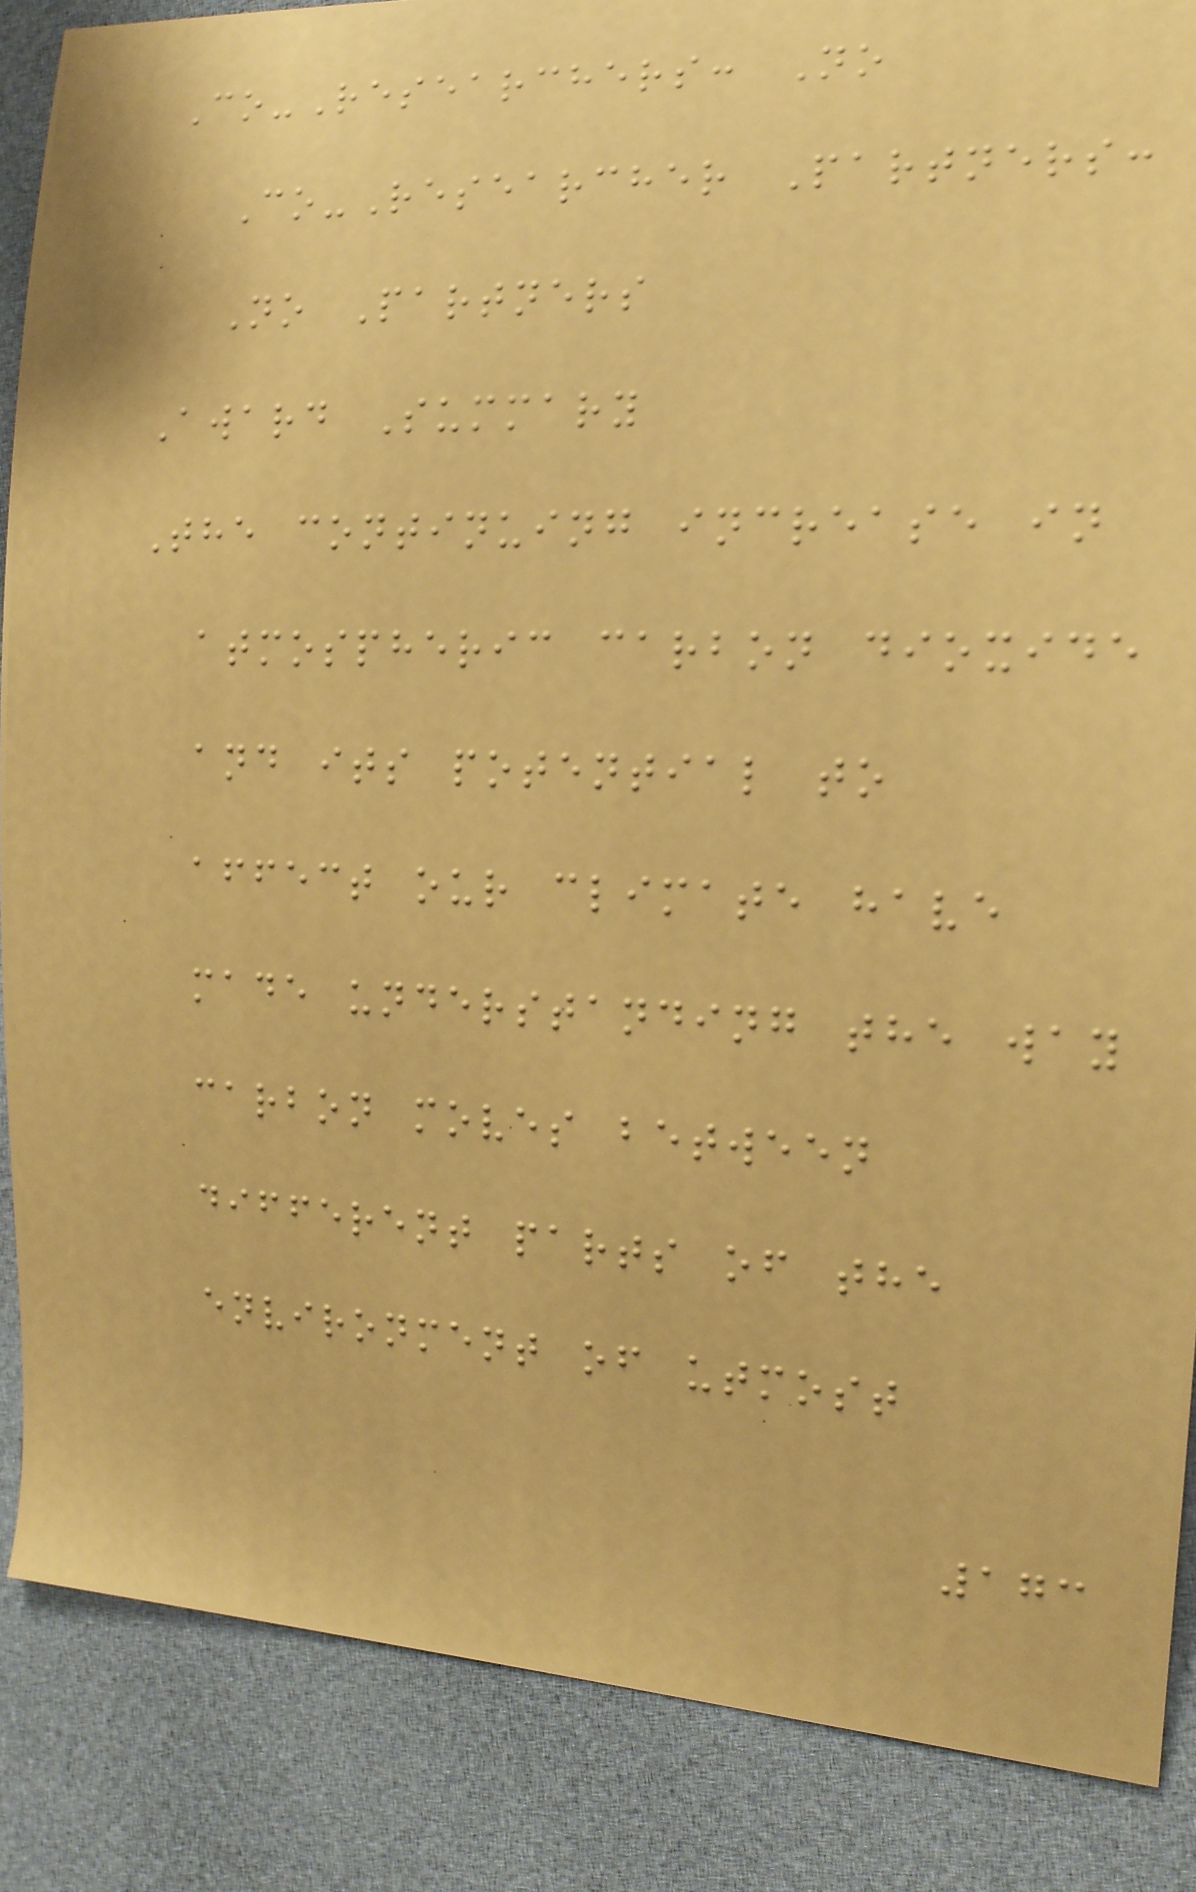Co-Researchers: No
Co-Researcher Partners:
No Partners
Award Summary
The continuing increase in
atmospheric carbon dioxide
and its potential to
affect our climate have
made understanding the way
carbon moves between
different parts of the
environment of utmost
173
